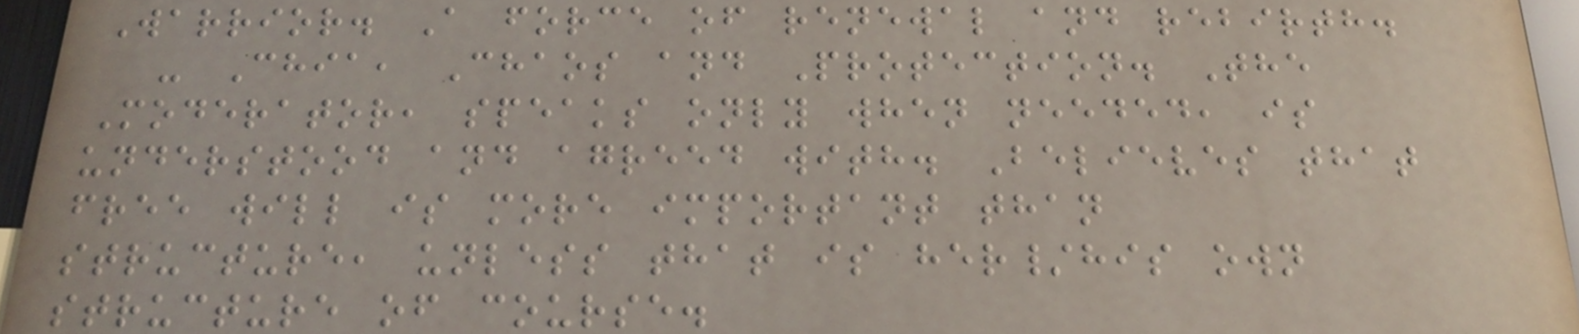Warrior. A force of renewal and rebirth.
- Chia, Chaos and Protection. The
Moderator, speaks only when needed, is
understood and agreed with. Believes that
free will is more important than
structure, unless that is her/his own
structure of course.
